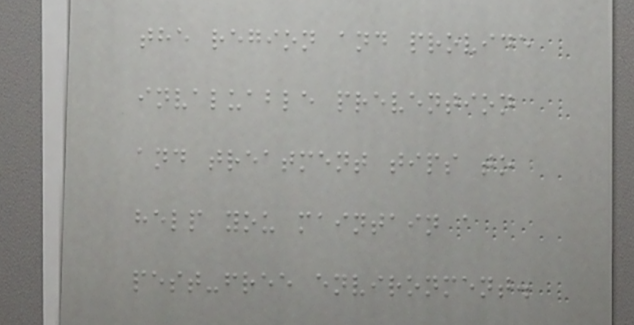the region and provide
invaluable prevention
and treatment tips to
help you maintain a
pest-free environment.
